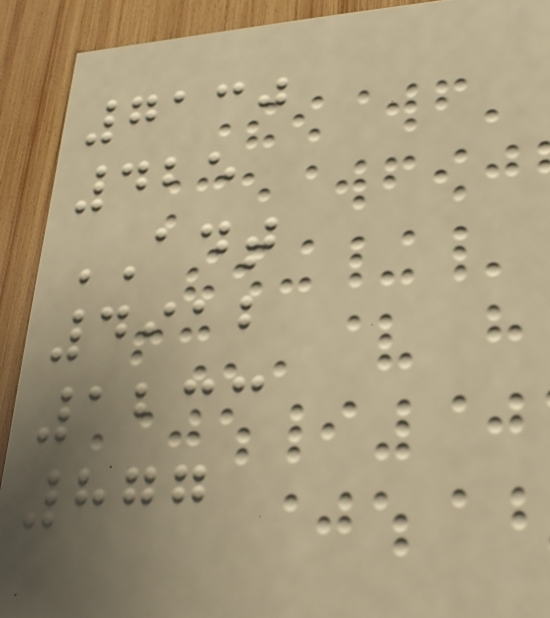7130
425
ADT
4912
1233
877
